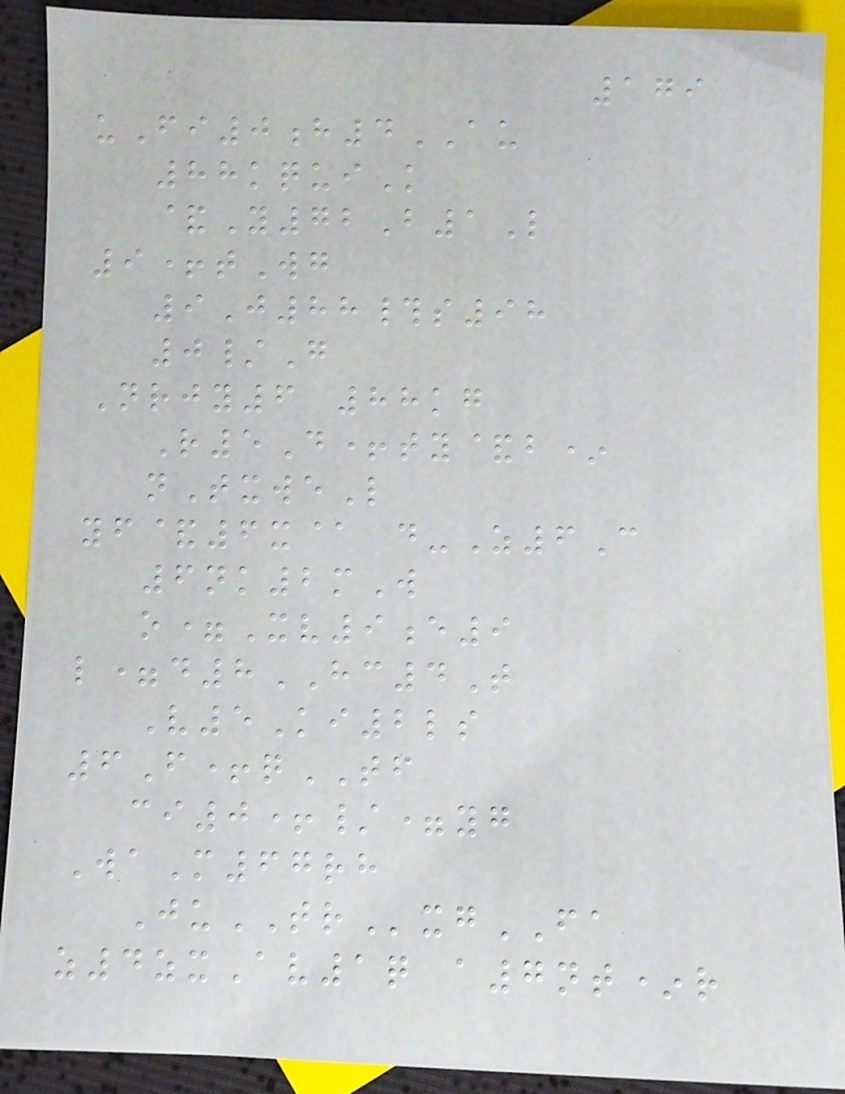179
uFi0h4AU
88kquiK
&Y72B1L
9+tWg
9J88#s98
0/G
Nrjy6 88kg
R5D+ty&b*
nTxweL
yf&6x@ d-Z6C
6nk2mW
o=Xv9e9
l=d8HC4T
V5Ki2ls
6F+qTF
ci0+/=yg
WaM67rh
JuTRxgFA
z4zxAv1q a7nt*r
